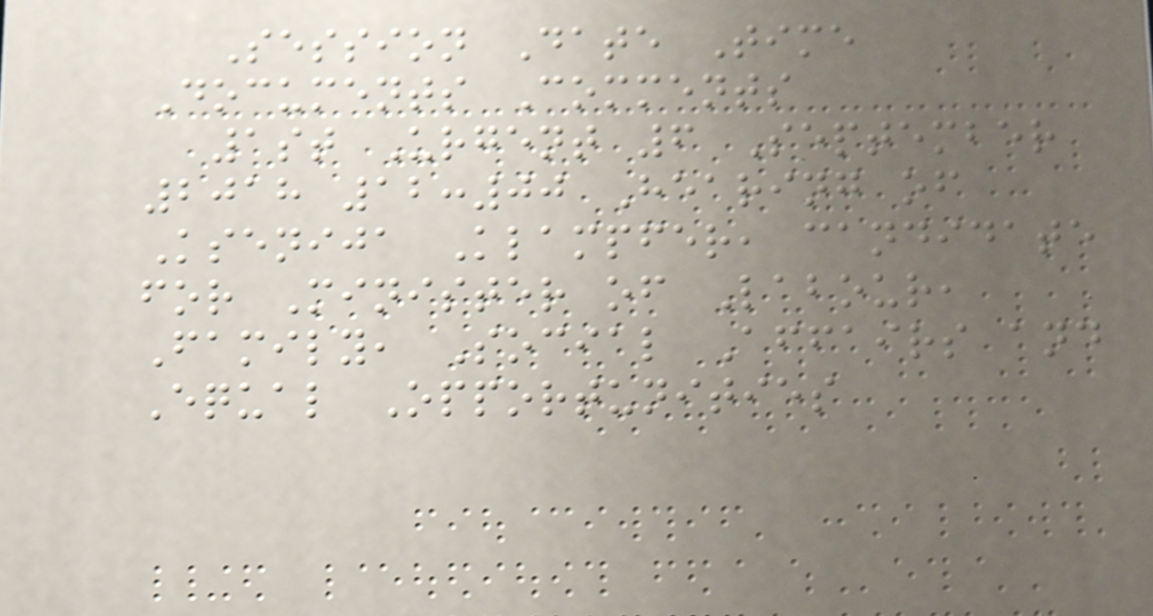Session Date Time
Documents Comments
1st Urgent 6 September
2018 12:00 Hearing of
Ksenija Klampfer, candidate
for Minister of Labour,
Family, Social Affairs and
Equal Opportunities
